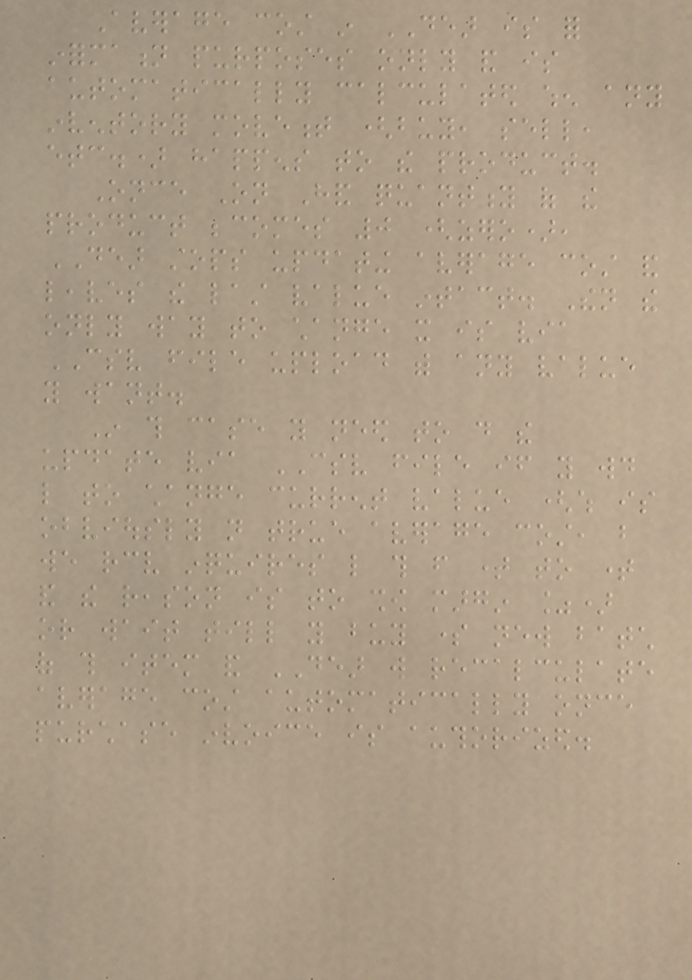Average cost in DEAR is for
information purposes only and is
automatically calculated when any
inventory movement (buy, sell,
etc.) happens to the product.
Once On Hand quantity of the
product becomes 0 (zero),
DEAR stops updating average cost and
leaves the last value intact. Then the
only way to change it is via
CSV file upload with any value
you want.
In this case you need to do the
update via CSV file if you would
like to change current value (which is
obviously not true average cost, but
we receive inquires like this from time to time
and the reason is to show margin %)
or wait till you buy some new batch
of this item and DEAR will recalculate
average cost automatically once
purchase invoice is authorized.
